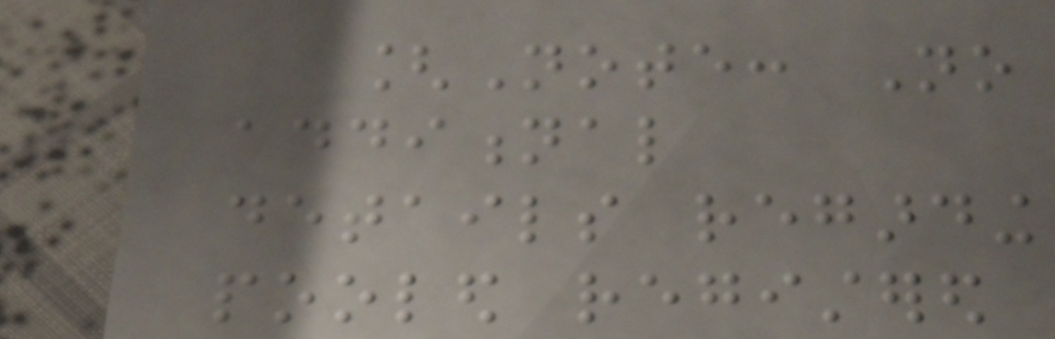[Note: No
additional
details regarding
pooled registered
